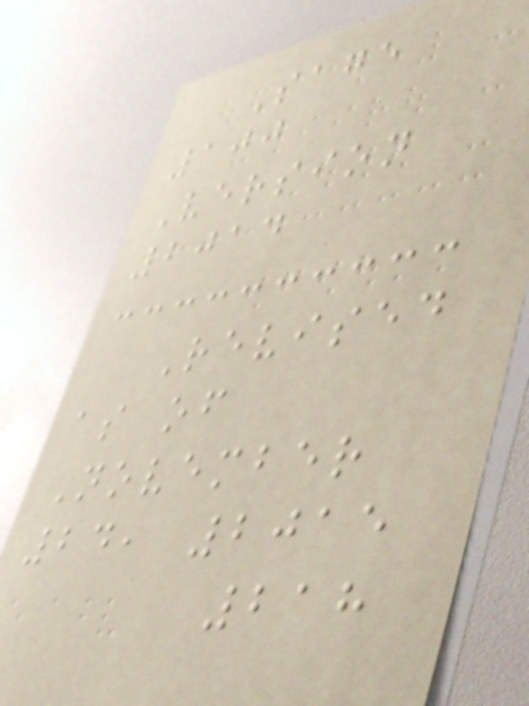Sage
100
Version
2014
Revised
as of
November
24, 2015
218
